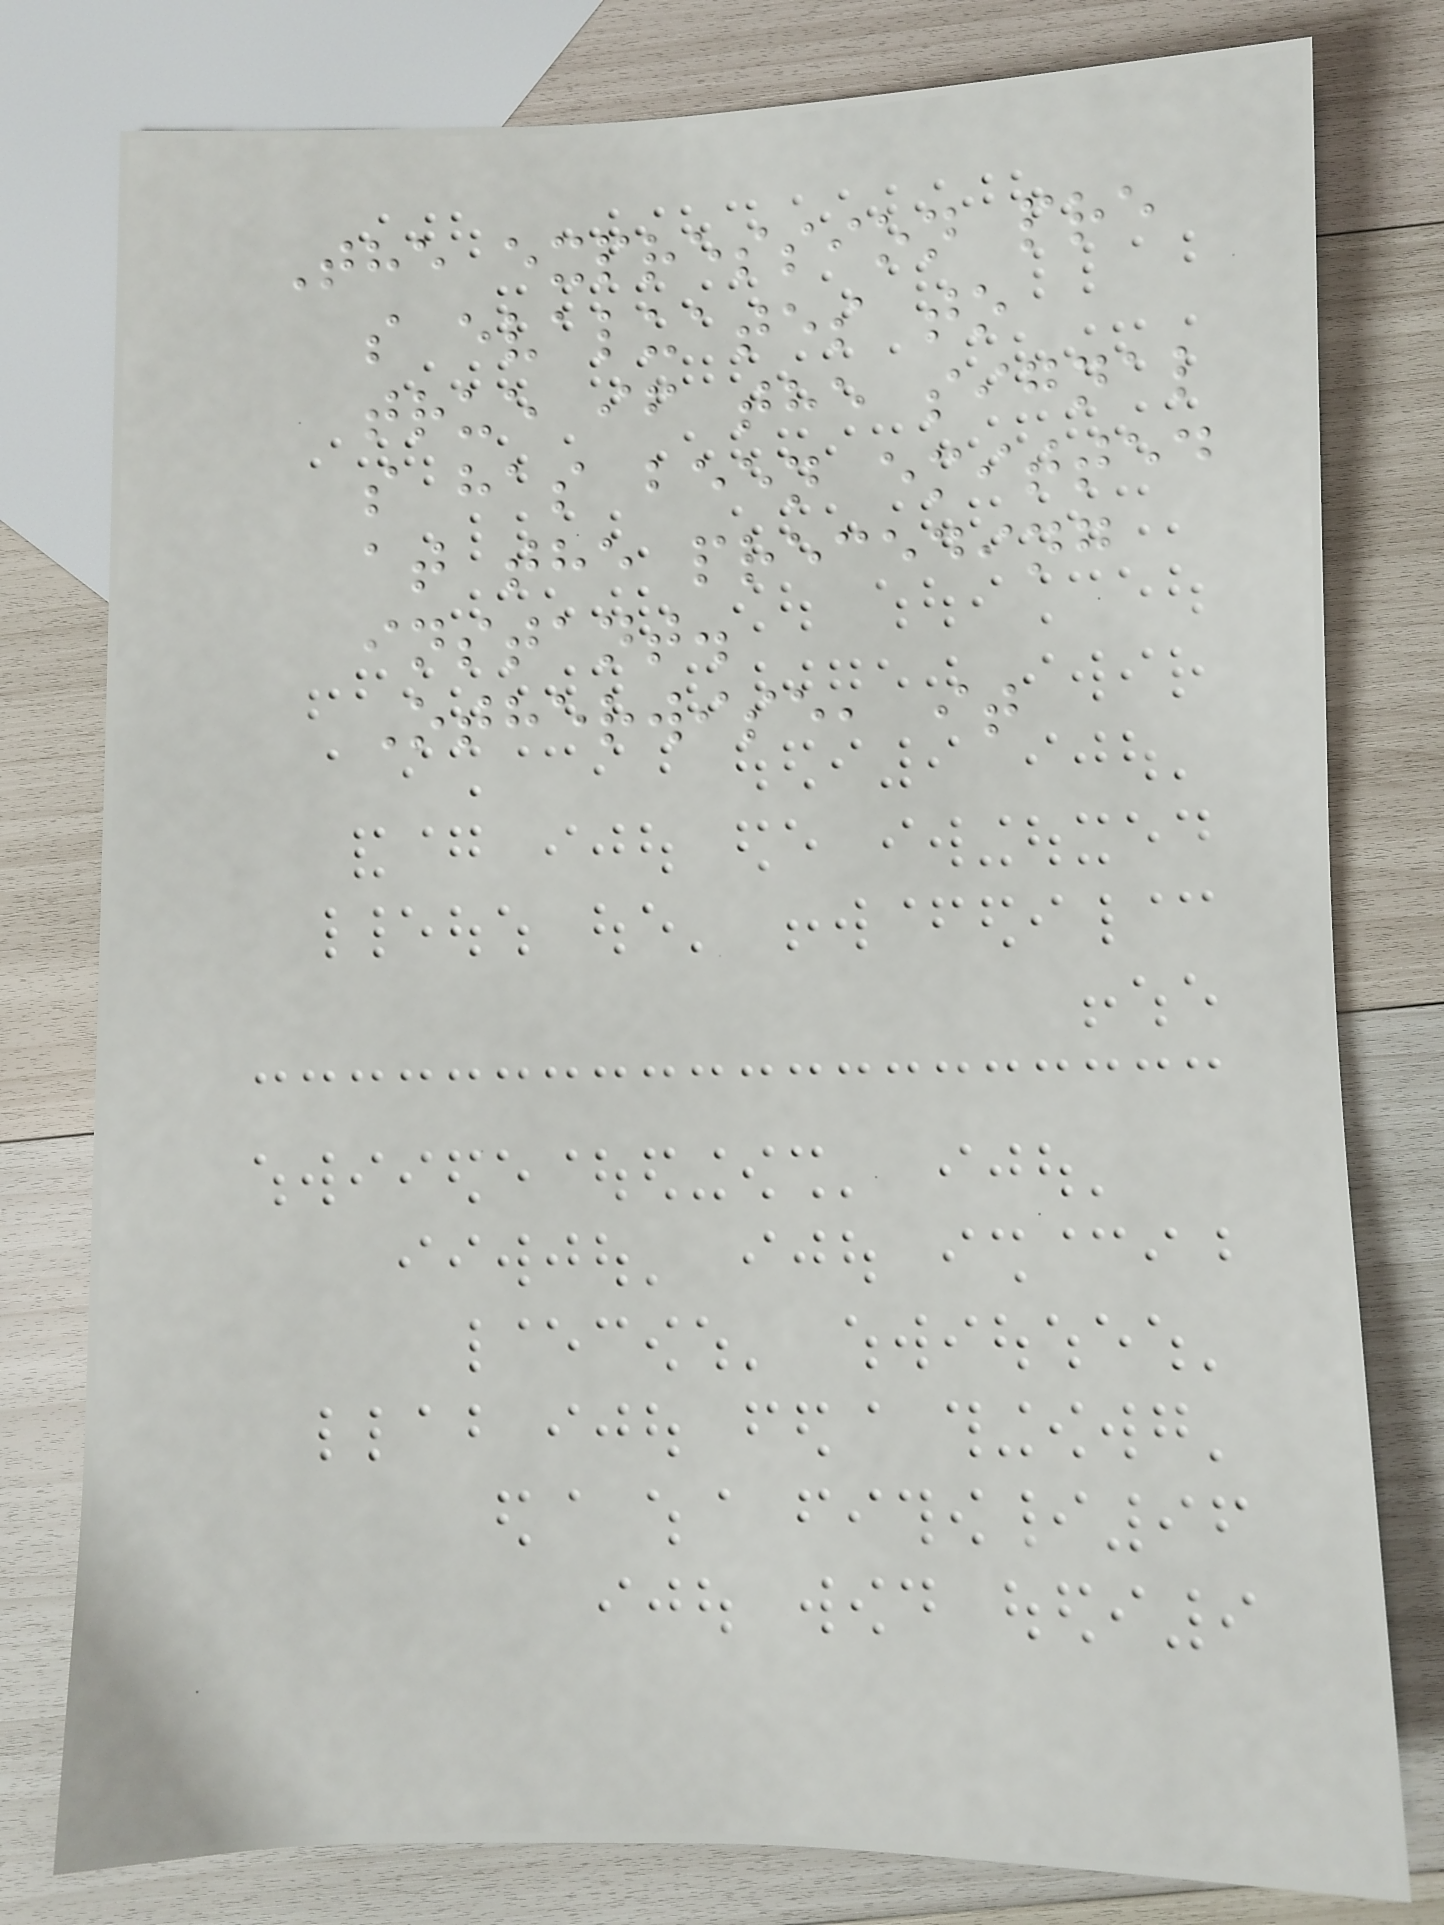The expression pre
s evaluates to
true if the signal
s has been emitted
at the preceding
instant.
Otherwise, it
